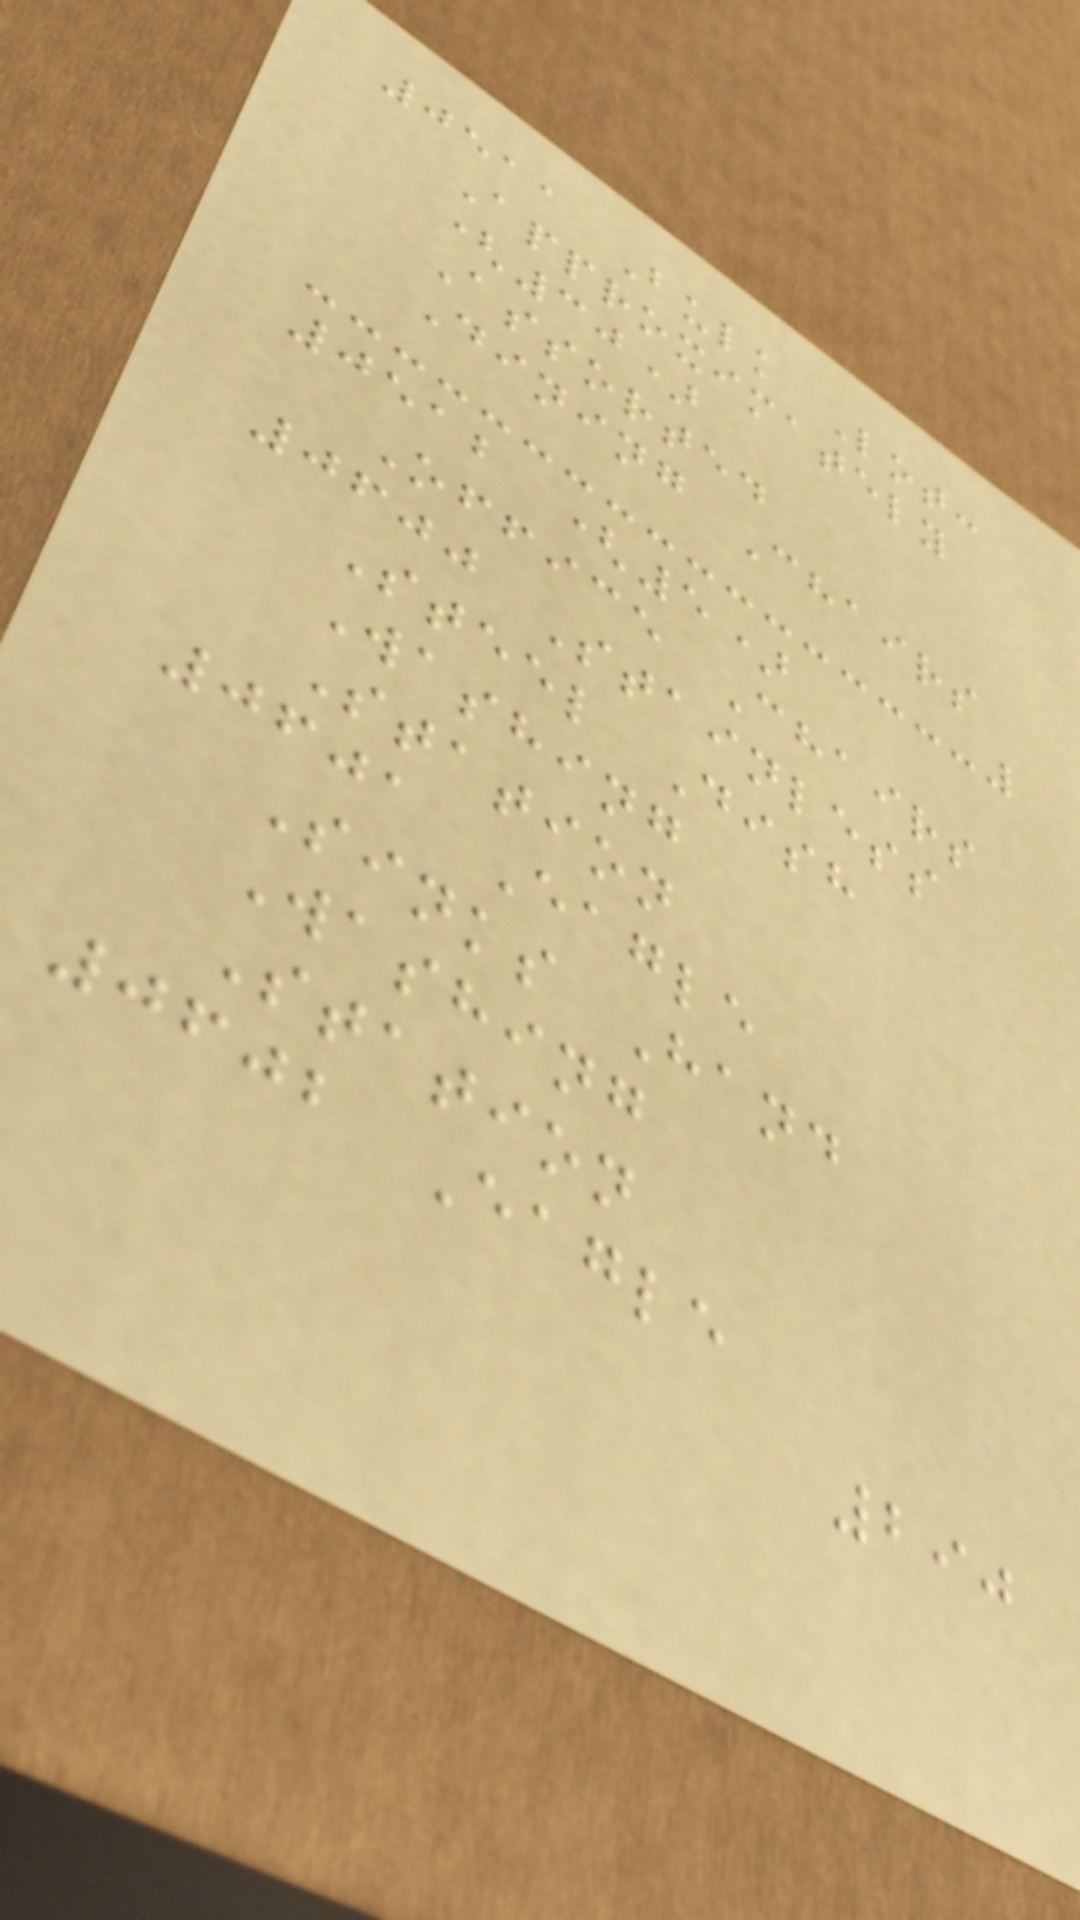0511 Bulk Lot:
Approximately
(30)
Assorted
Dining Chairs
0512 (5)
Office Chairs
0600 Stainless
Steel Dish
Washing
Station
0601 Eagle
Sinks Hand
Washing
Station
0602 Eagle
290
